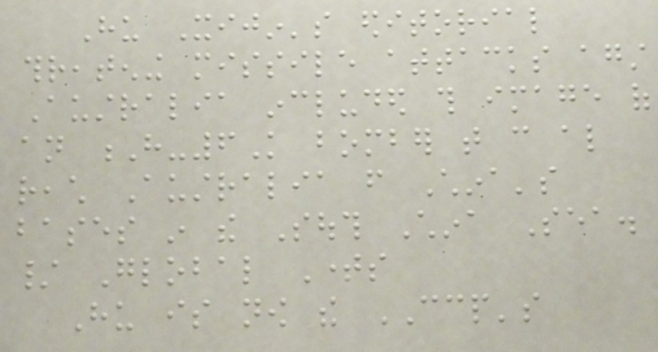Hu Xijin's editorial
threatening missile attacks against
Australia included this image of
an H-6K bomber that can also
reach Australia from China's
bases in the South China Sea.
/ Global Times
Hu is now the CCP's
